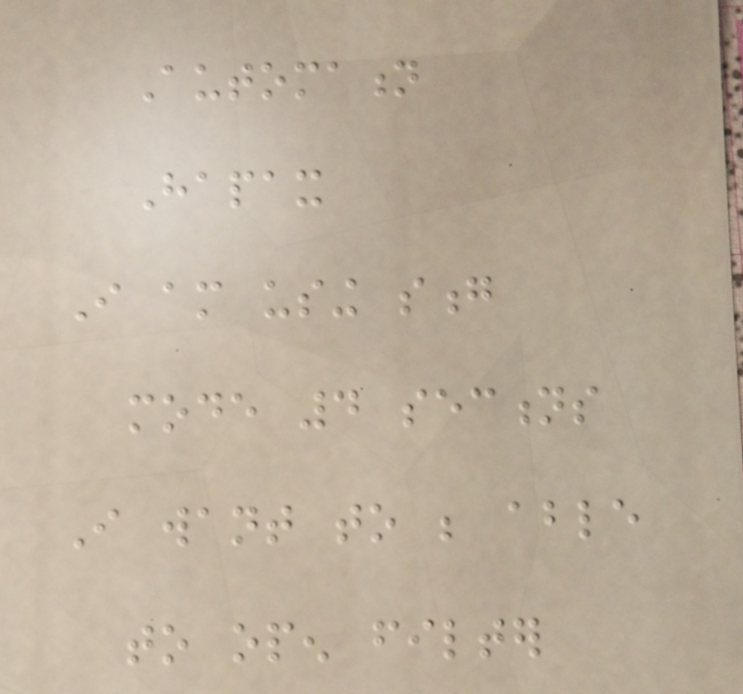Automation
Hapax
I am using song
mode 4 sections
I want to be able
to open filter
